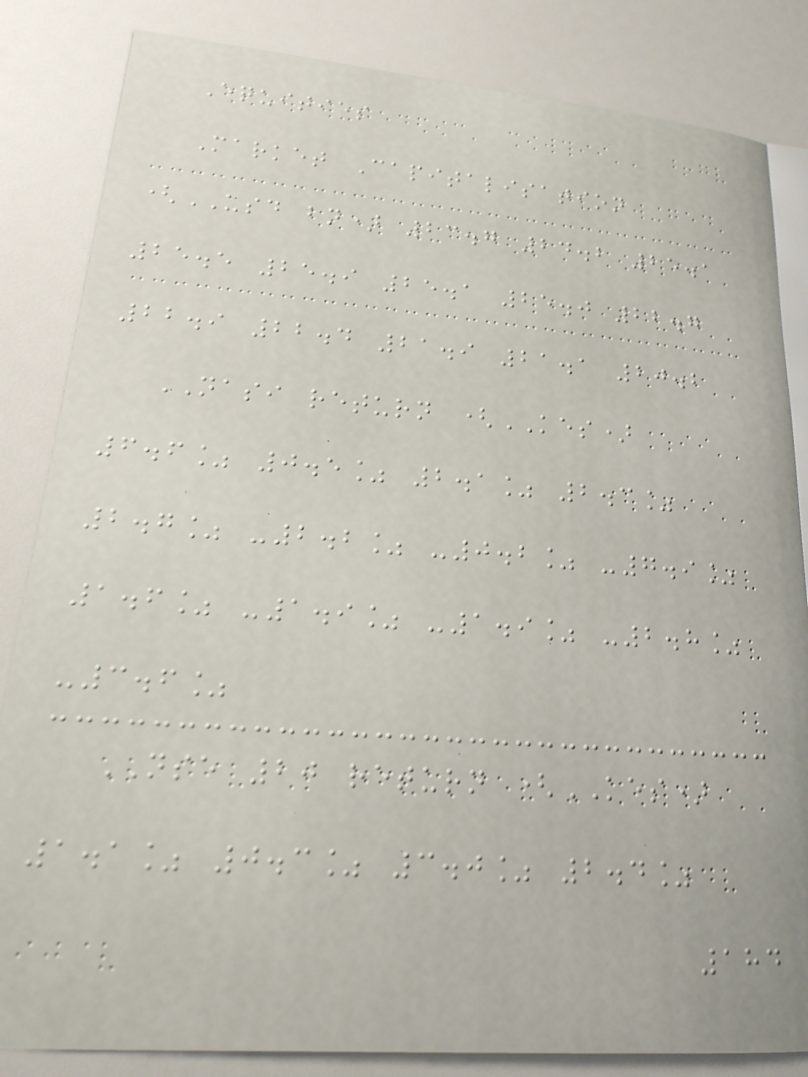Equities
Market Capitalisation
(USD bn) 23.7 24.2 25.1
25.5 25.9 25.1 25.0 22.7
22.9 22.4 21.9 21.1 20.2
NASI return (KES)
6.6% 0.5% 2.1% 2.3%
2.7% -2.2% -0.2% -7.9%
1.6% -1.9% -1.9% -2.8%
-3.6%
NSE 20 return (KES)
1.1% 0.3% 3.0% 2.4%
184
